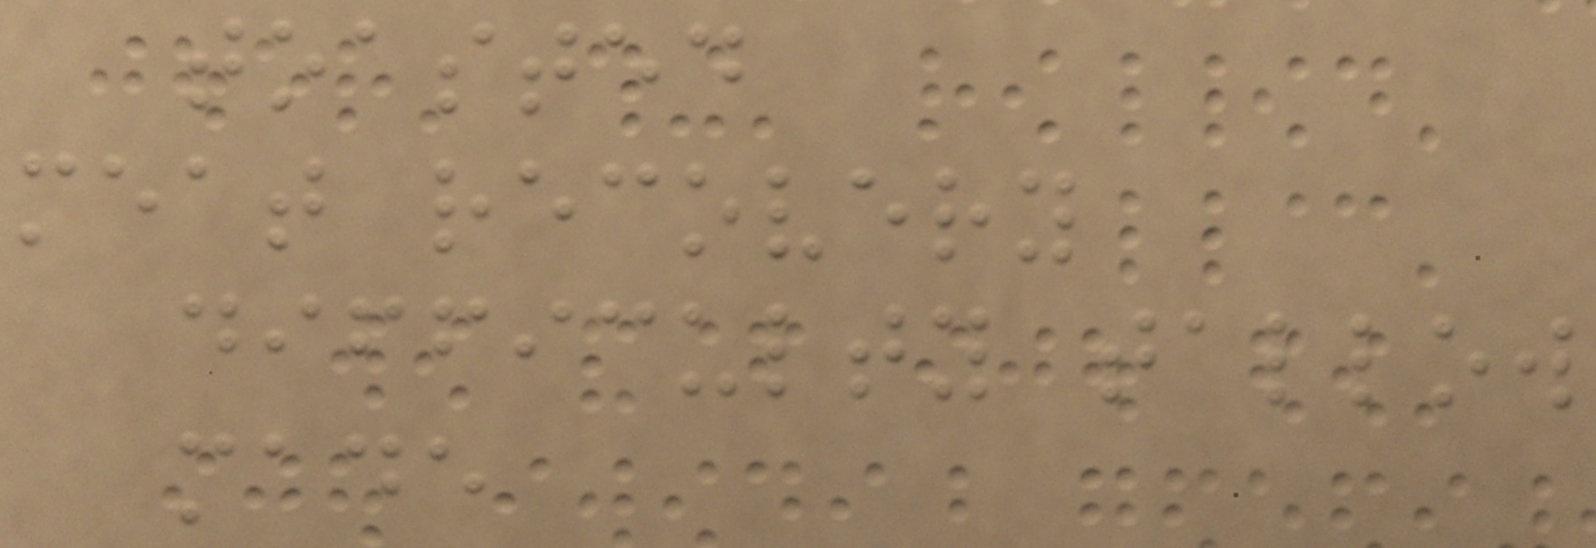toasted
meat recovery
difficulty tallow
made
